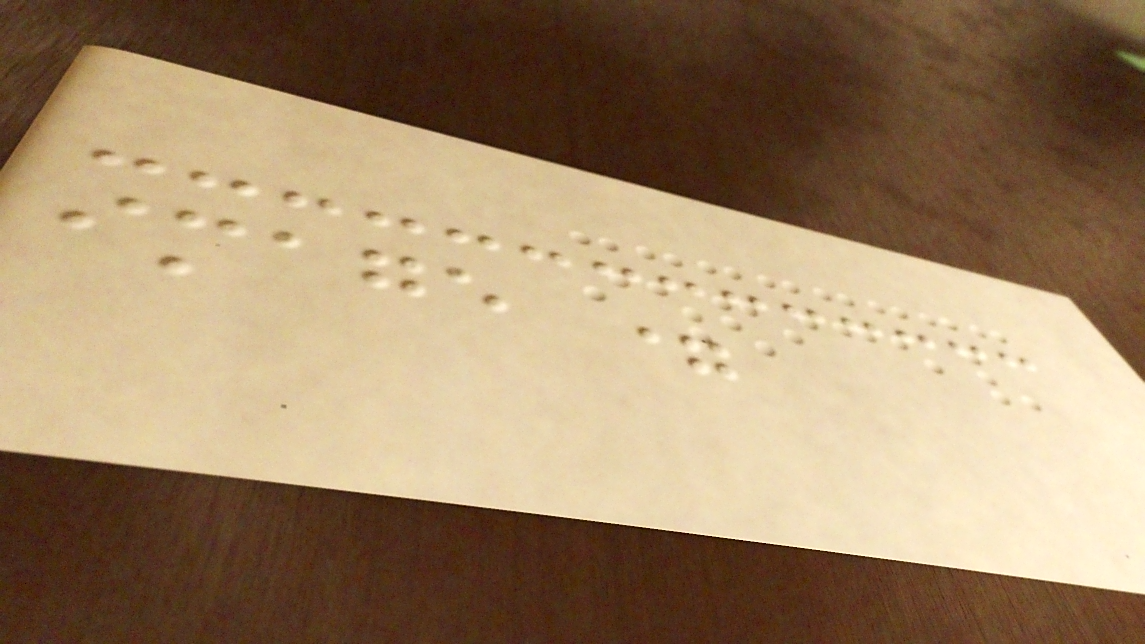image =
